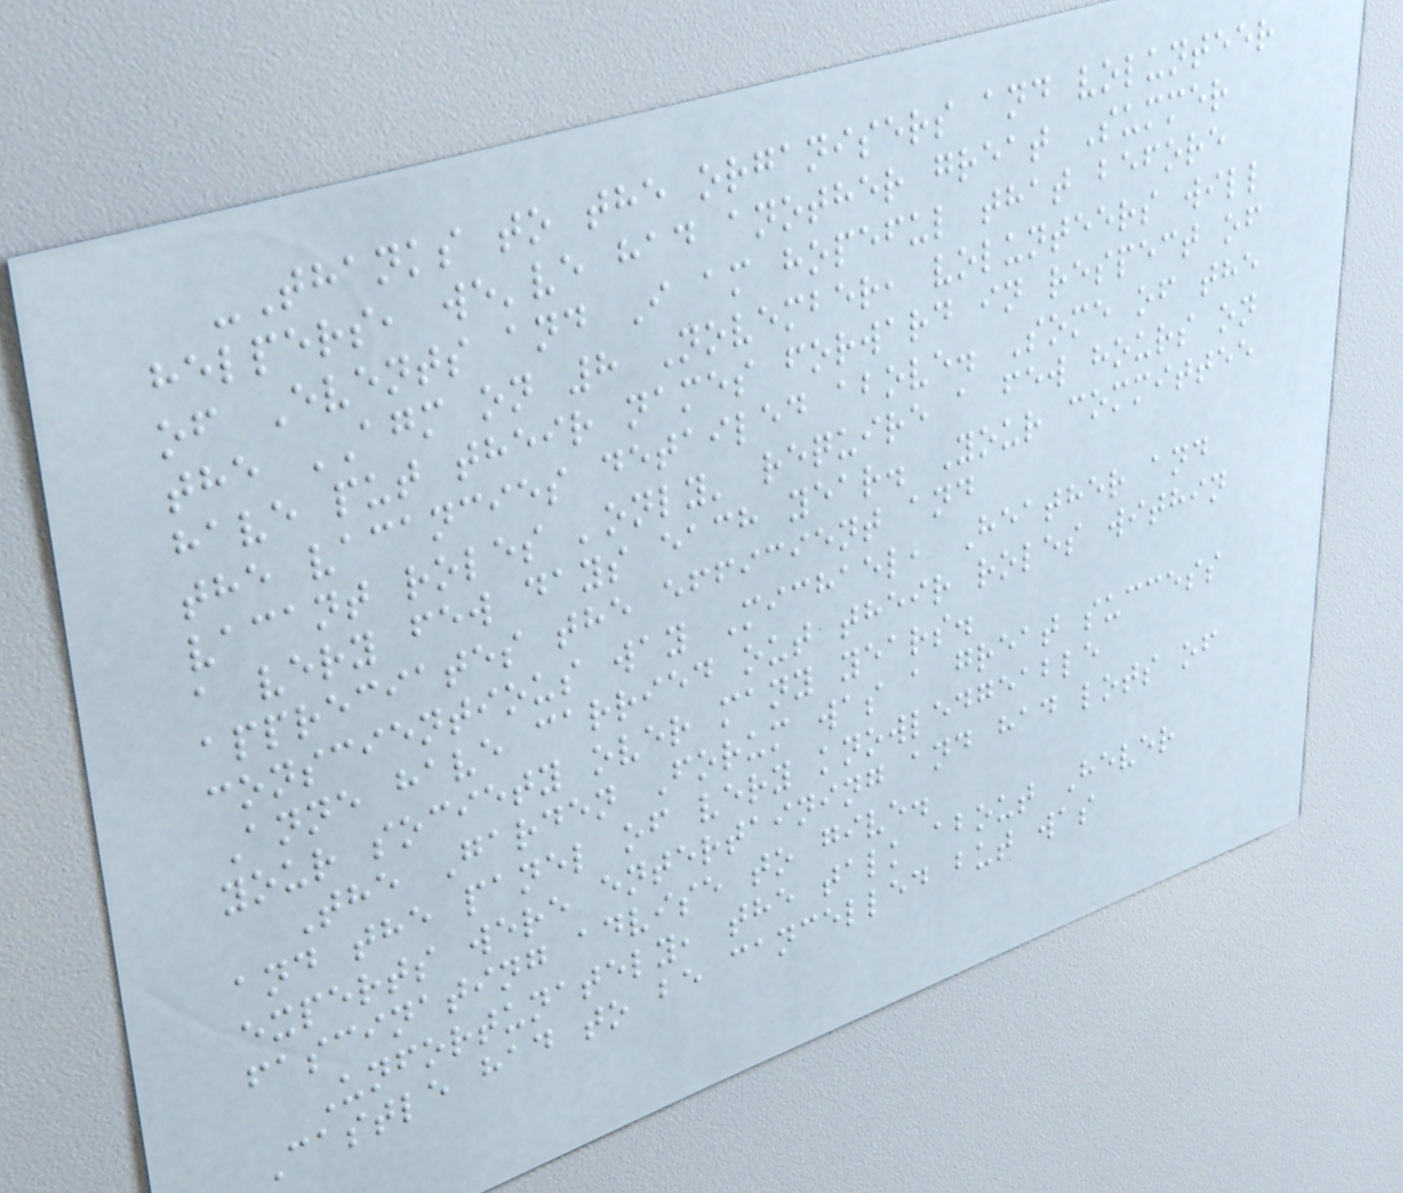-Thanks to the organisers and volunteer
helpers, we've had another great Summer
of Events and I am hopeful that before
the AGM on 8 November, volunteers will
have put their names forward in respect of
the vacancies detailed above. Some of the
vacant roles 'only' require a few hours on
a very few days each year. Your committee
appreciates the efficient and
conscientious way Michael, Heather and
Anne have carried out their roles within
your society over many years.
The Garden Forum was a great success
and the panel of very knowledgeable
experts were entertaining and had lots of
fascinating advise to give.
Unfortunately, the talk about Hever
Castle had to be cancelled but was
